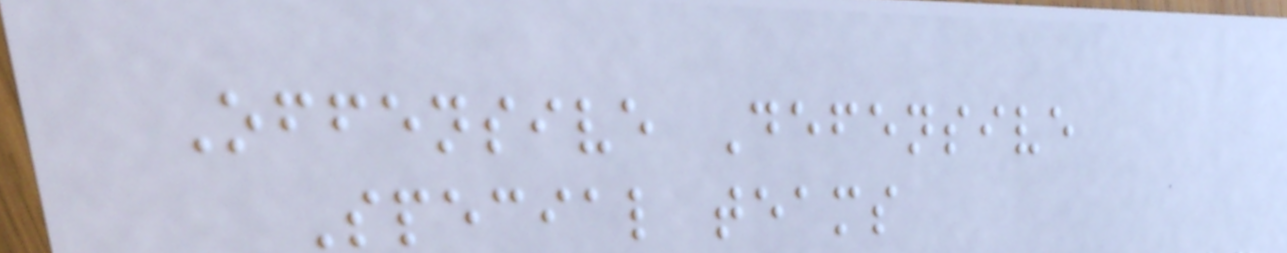Offensive Defensive
Special teams
